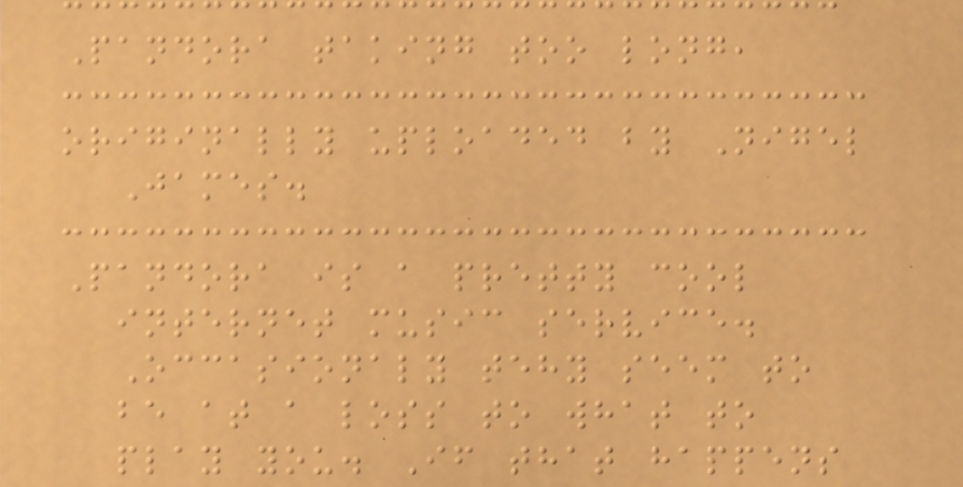Pandora taking too long,
originally uploaded by Nigel
James.
Pandora is a pretty cool
internet music service.
Occasionaly tehy seem to
be at a loss to what to
play you. If that happens
